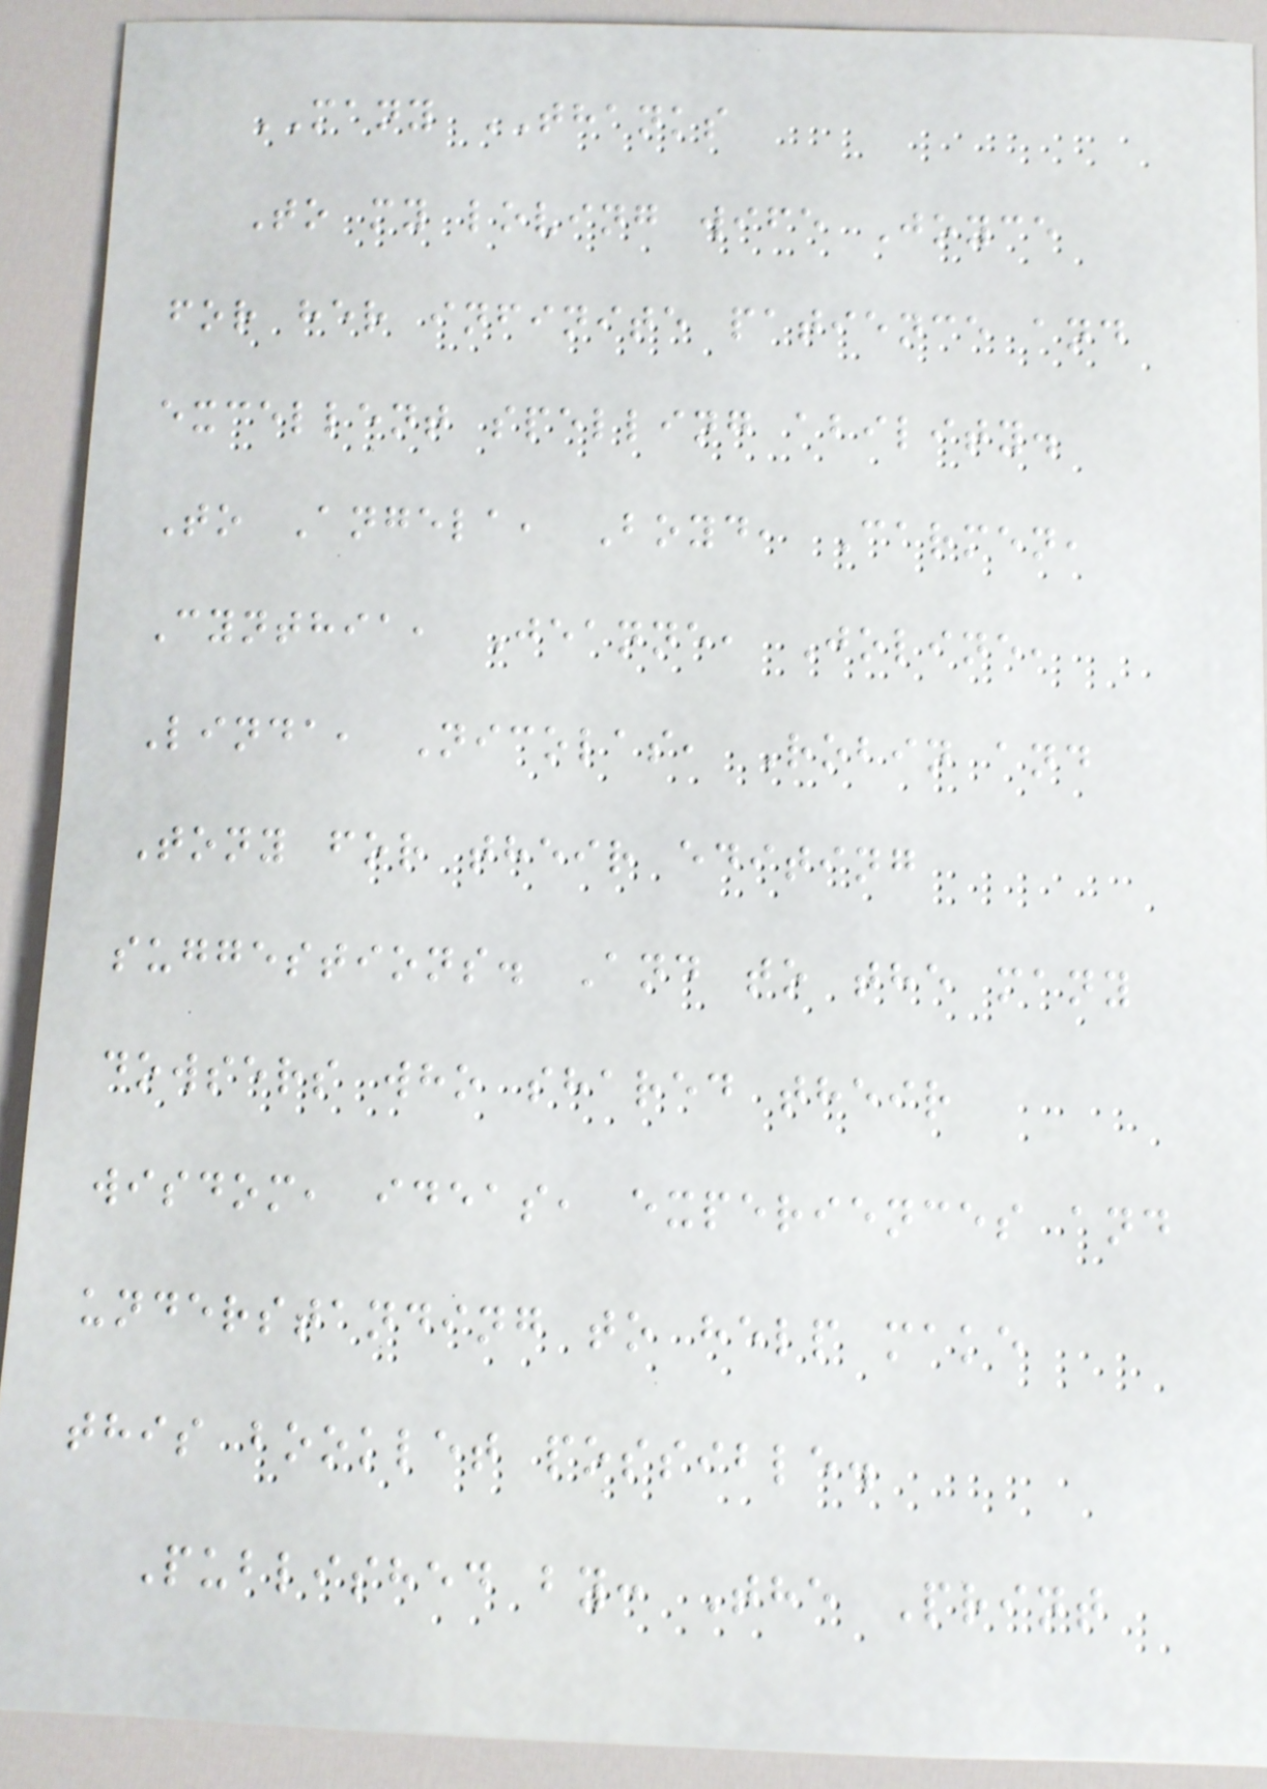MANY THANKS
To my loving wife Joyce
for her infinite patience and
excellent spelling ability.
To Angela, Boyd, Carmen,
Cynthia, Jeanne, Joline,
Linda, Nicolas, Robin and
Tony for their editing
suggestions. And to the many
dowsers who shared their
wisdom, ideas, experiences and
understanding to help make
this booklet possible.
Published by: The Print
